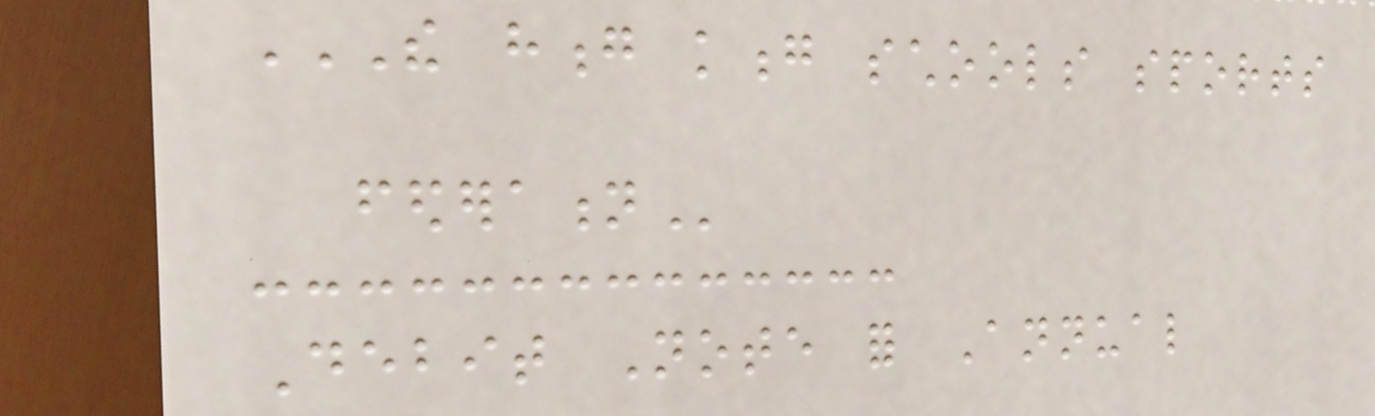THE HONG KONG SCHOOLS SPORTS
FEDERATION
Debit Note for Annual
